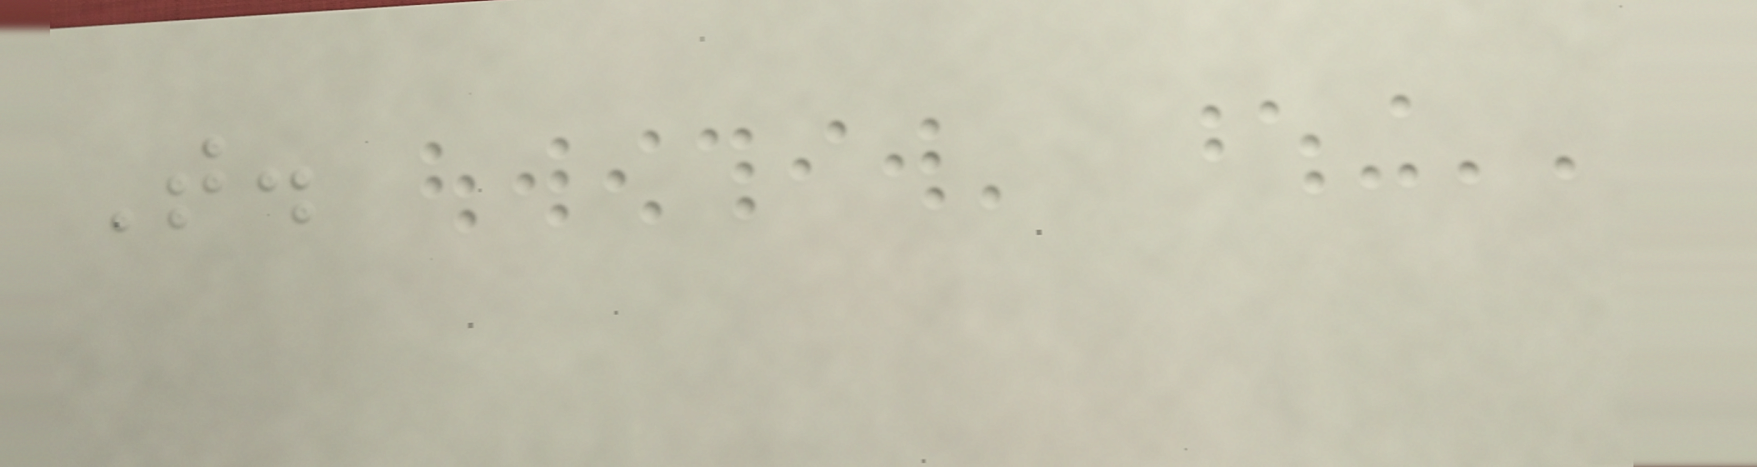T.
